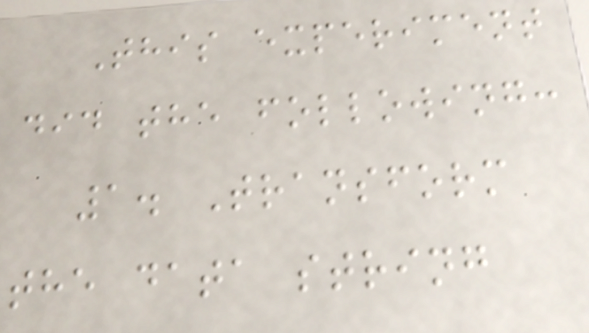This experiment
did the following:
1. Transform
the data string
